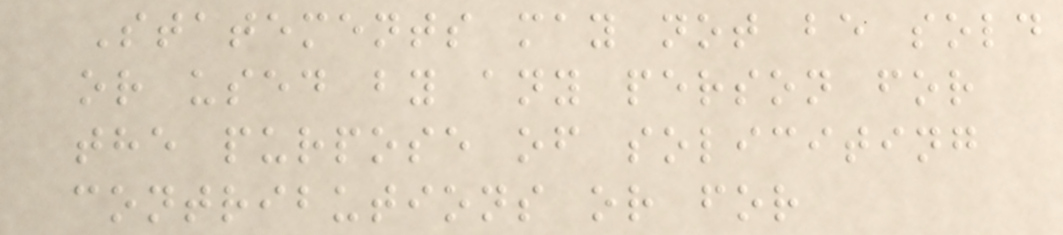Statements may not be sold
or used by any person for
the purpose of soliciting
contributions or for
